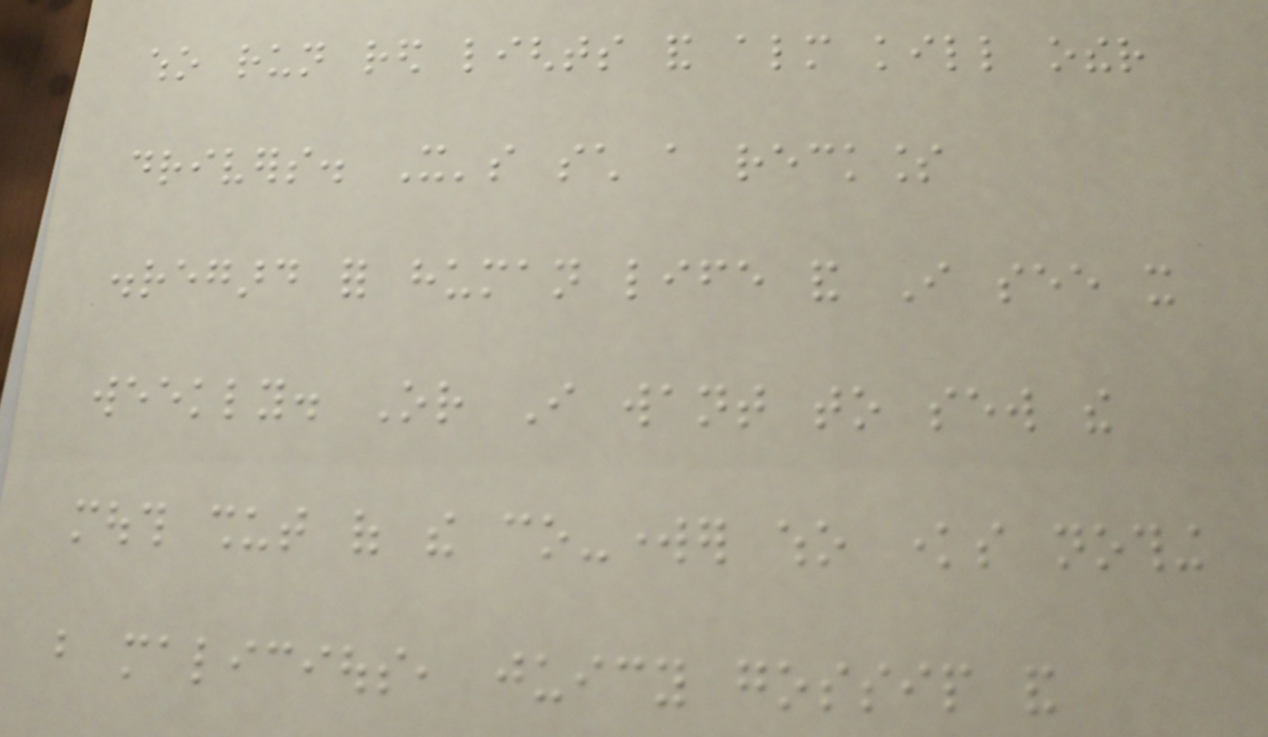who run red lights and almost kill other
drivers. It's such a reckless
disregard for human life and I see it
weekly. Or I want to sew the
mouth shut of the co-worker who knows nothing
but malicious, juicy gossip and
